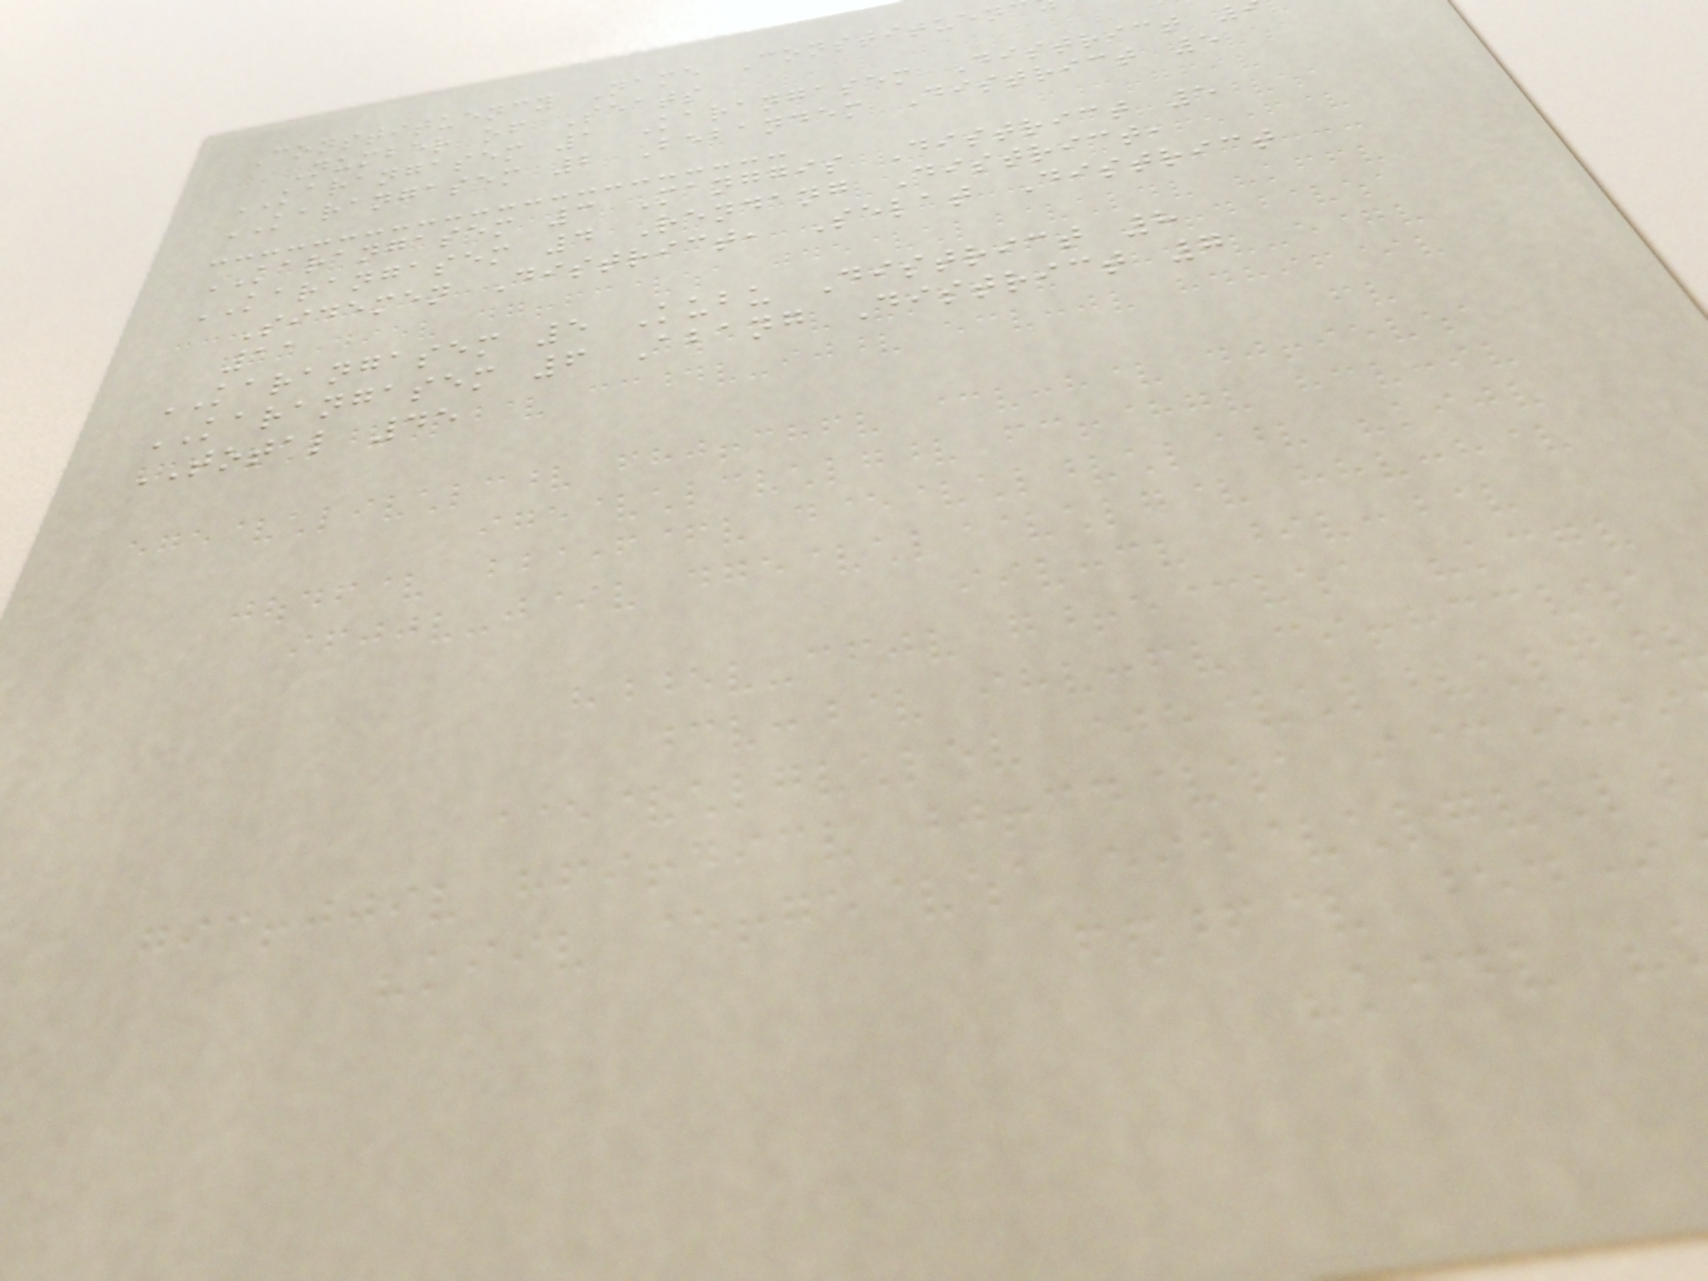Constituency Name Constituen
Number of Seats
KARANGASEM 1 Karangasem District
KARANGASEM 2 Bebandem District 5
KARANGASEM 3 Manggis District 5
KARANGASEM 4 Rendang District,
Sidemen District, Selat District
11
KARANGASEM 5 Kubu District 8
KARANGASEM 6 Abang District 7
TOTAL 45
